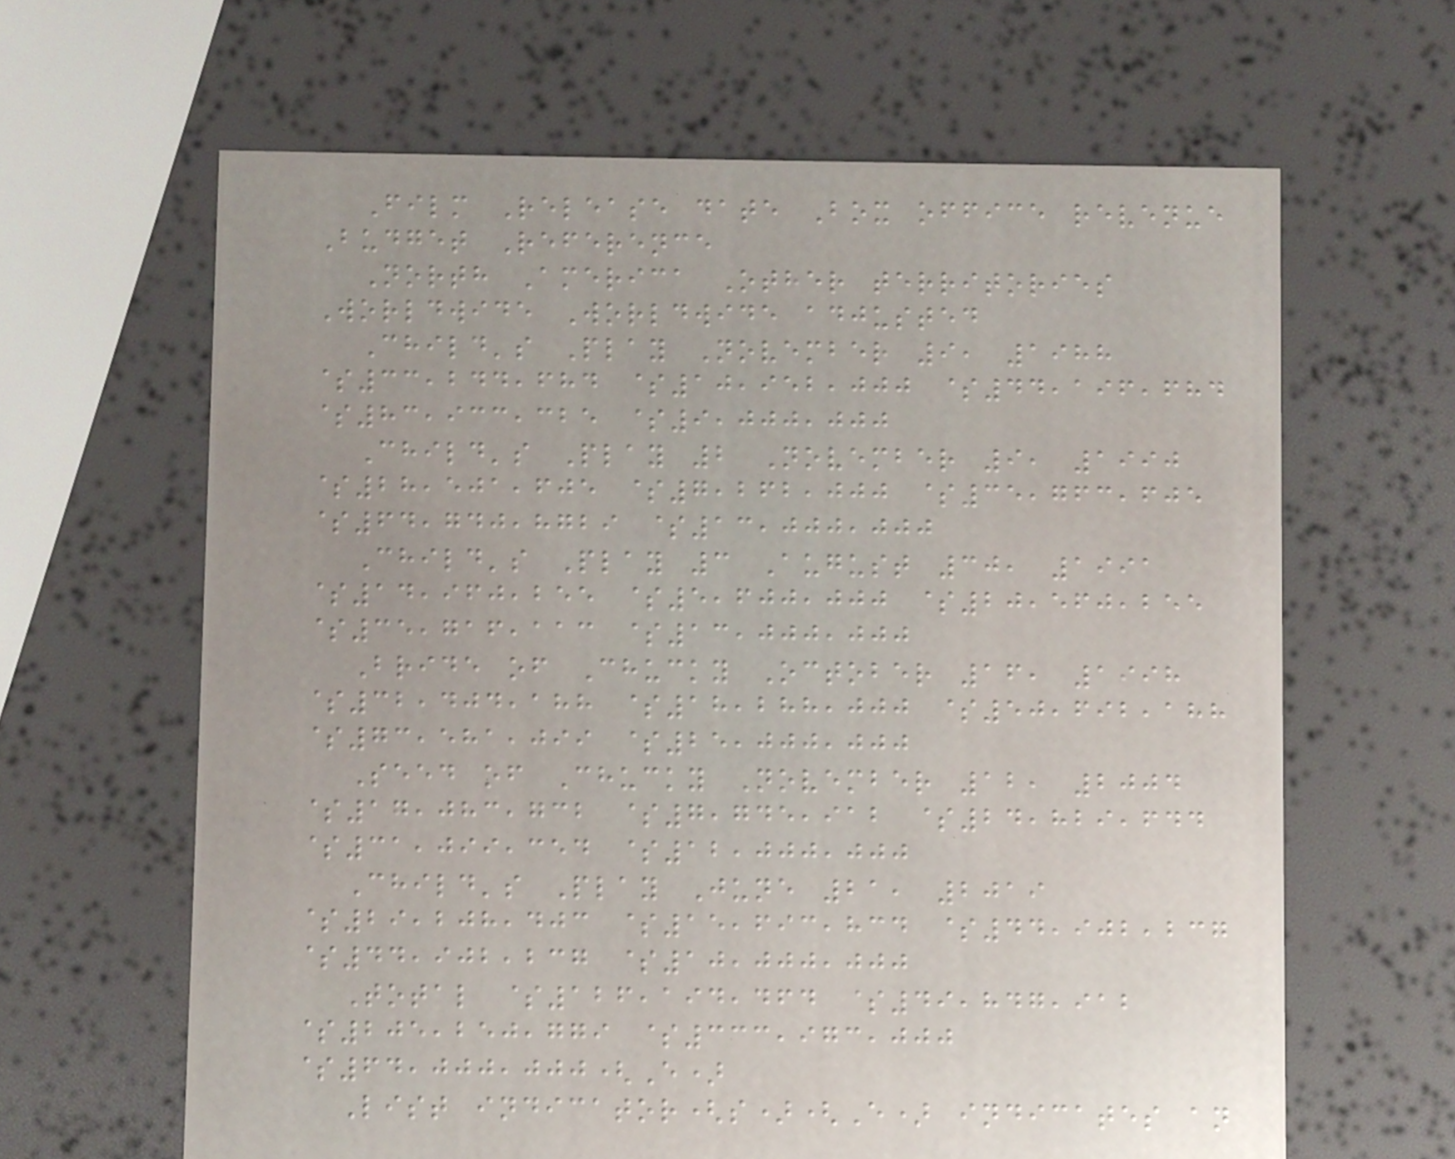Film Release date Box office revenue
Budget Reference
North America Other territories
Worldwide Worldwide adjusted
Child's Play November 9, 1988
$33,244,684 $10,952,000 $44,196,684
$83,933,325 $9,000,000
Child's Play 2 November 9, 1990
$28,501,605 $7,262,000 $35,763,605
$64,740,8729 $13,000,000
Child's Play 3 August 30, 1991
$14,960,255 $5,600,000 $20,560,255
$35,716,113 $13,000,000
Bride of Chucky October 16, 1998
$32,404,188 $18,288,000 $50,692,188
$73,581,099 $25,000,000
Seed of Chucky November 12, 2004
$17,083,732 $7,745,912 $24,829,644
$31,099,354 $12,000,000
Child's Play June 21, 2019
$29,208,403 $15,693,834 $44,902,237
$44,902,237 $10,000,000
Total $126,194,464 $49,847,912
$205,250,779 $333,973,000
$64,000,000(E)
List indicator(s)(E) indicates an
